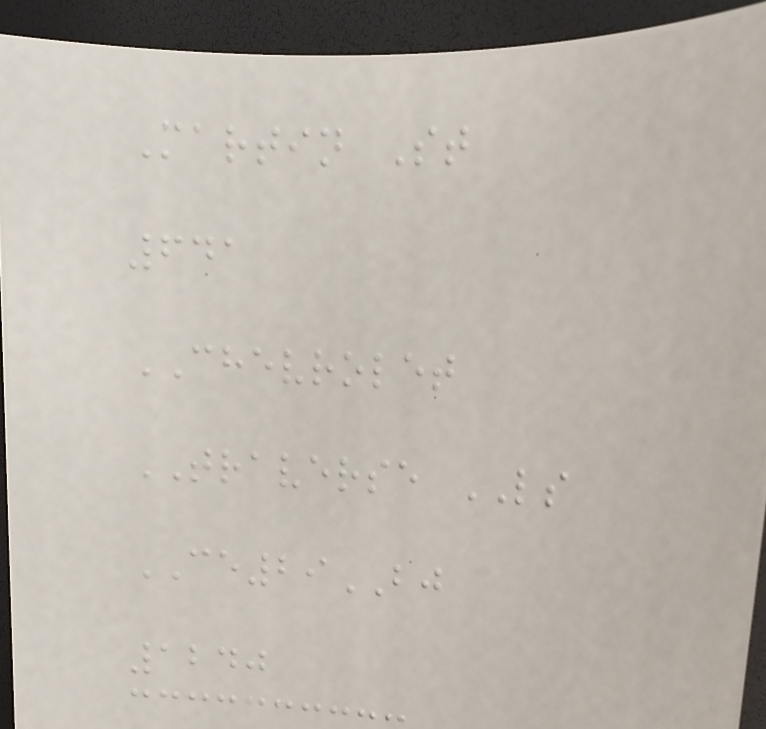Martin St
641
CHEVROLET
TRAVERSE LS
CE29BJ
1240
